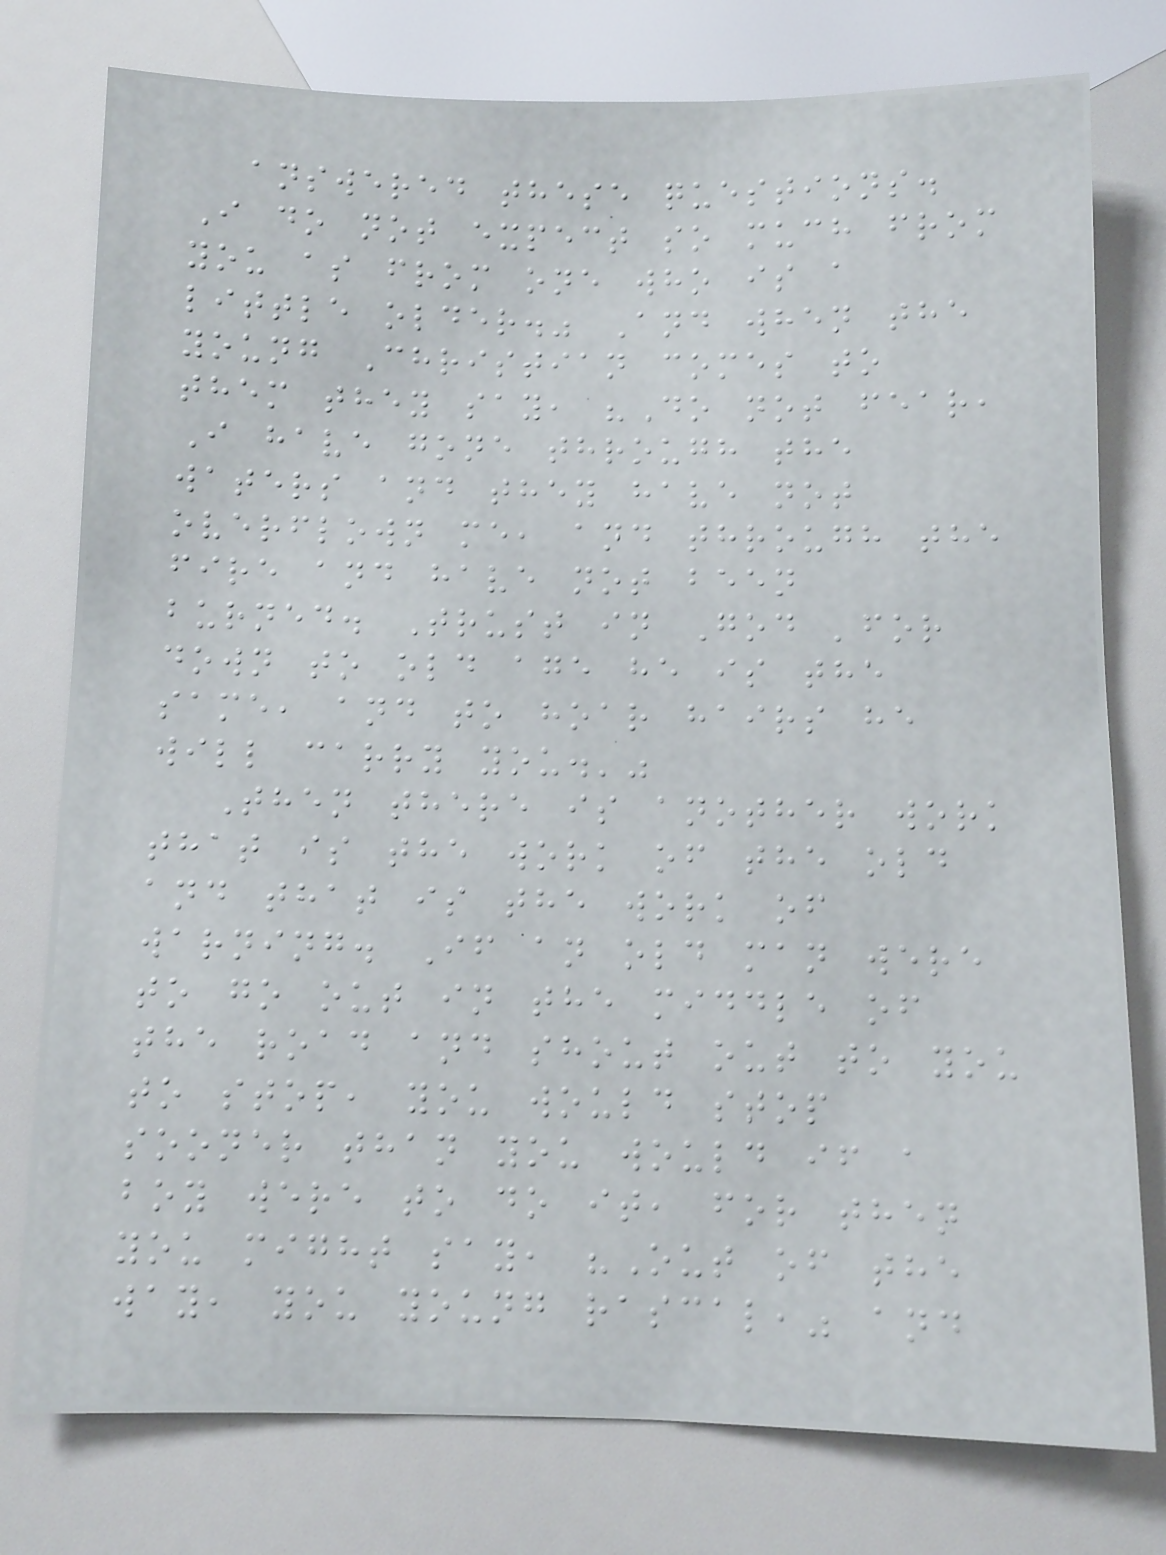answered these questions.
I do not expect so much from
you as from one who is a
little older." And when the
young Christian comes to
them they say, "Do not fear,
I have gone through the
waters and they have not
overflown me, and through the
fire and have not been
burned. Trust in God 'for
down to old age he is the
same, and to hoar hairs he
will carry you.'"
Then there is another work
that is the work of the old
and that is the work of
warning. If an old man were
to go out in the middle of
the road and shout out to you
to stop, you would stop
sooner than you would if a
boy were to do it, for then
you might say, "Out of the
way, you young rascal," and
